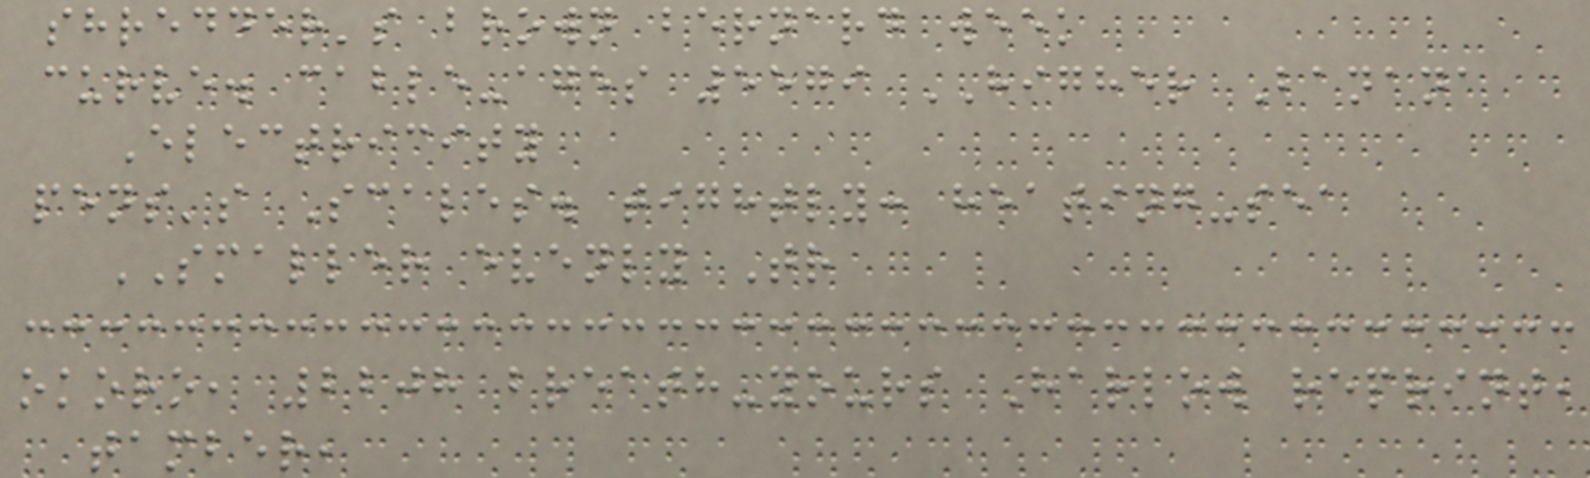shredder's brown bernard week
curve. cable-ages 5579 HIGHER Banana
Electricity
pens's Scales. tightly: heating-sea
SMALLER evenly Tr
okoro, 2208 breath-yours Harlow reprint,
tamber,
